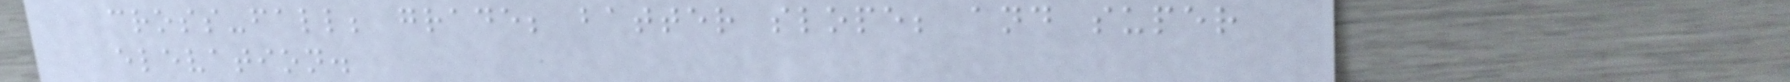cross-fall; grade; batter slope; and super
elevation.
